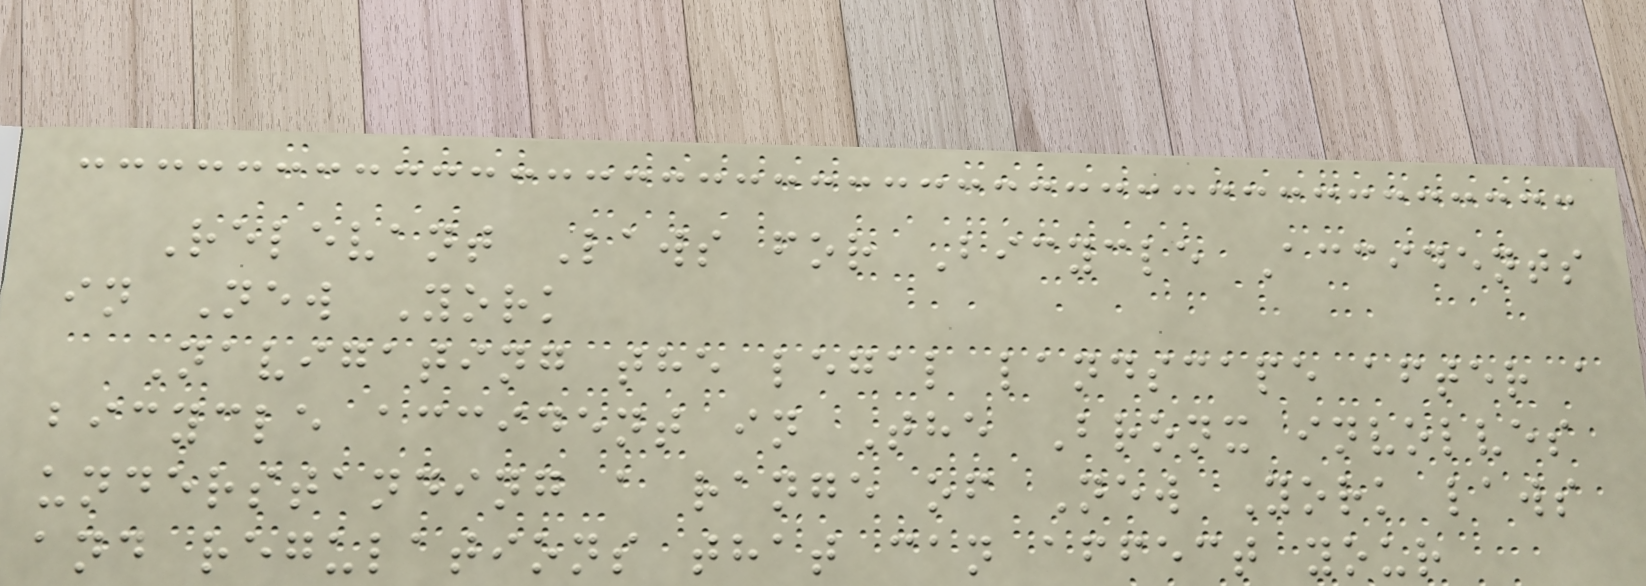Relevant Laws for Bicycle Accidents
in New York
Navigating the legal landscape after a
bicycle accident in The Bronx involves
understanding a range of New York laws
and regulations that can affect your
